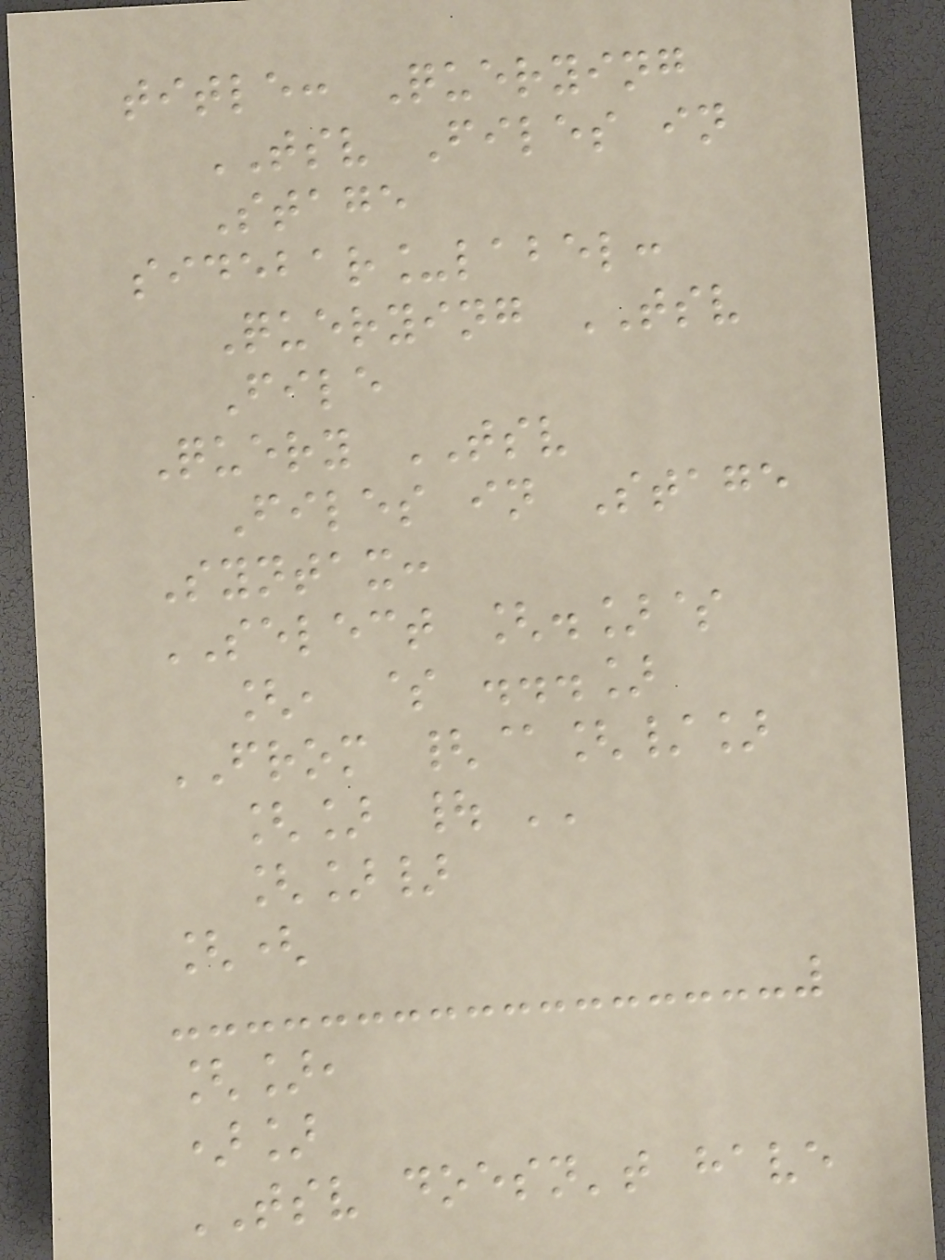title: Querying
TSV Files in
Stage
sidebar_label:
Querying TSV
File
Query TSV
Files in Stage
Syntax:
SELECT [.]$
[, $ ...]
FROM {@[/]
[] | ''
[]}
[(
[],
)]
TSV doesn't have
